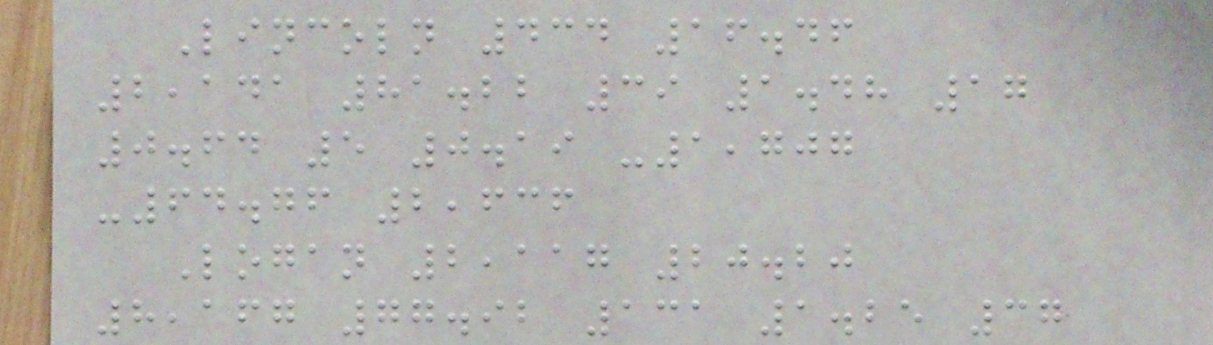Lincoln 434 16.46
2,141 81.22 39 1.48 17
0.64 5 0.19 -1,707
-64.76 2,636
Logan 2,117 20.20
8,167 77.92 131 1.25 37
